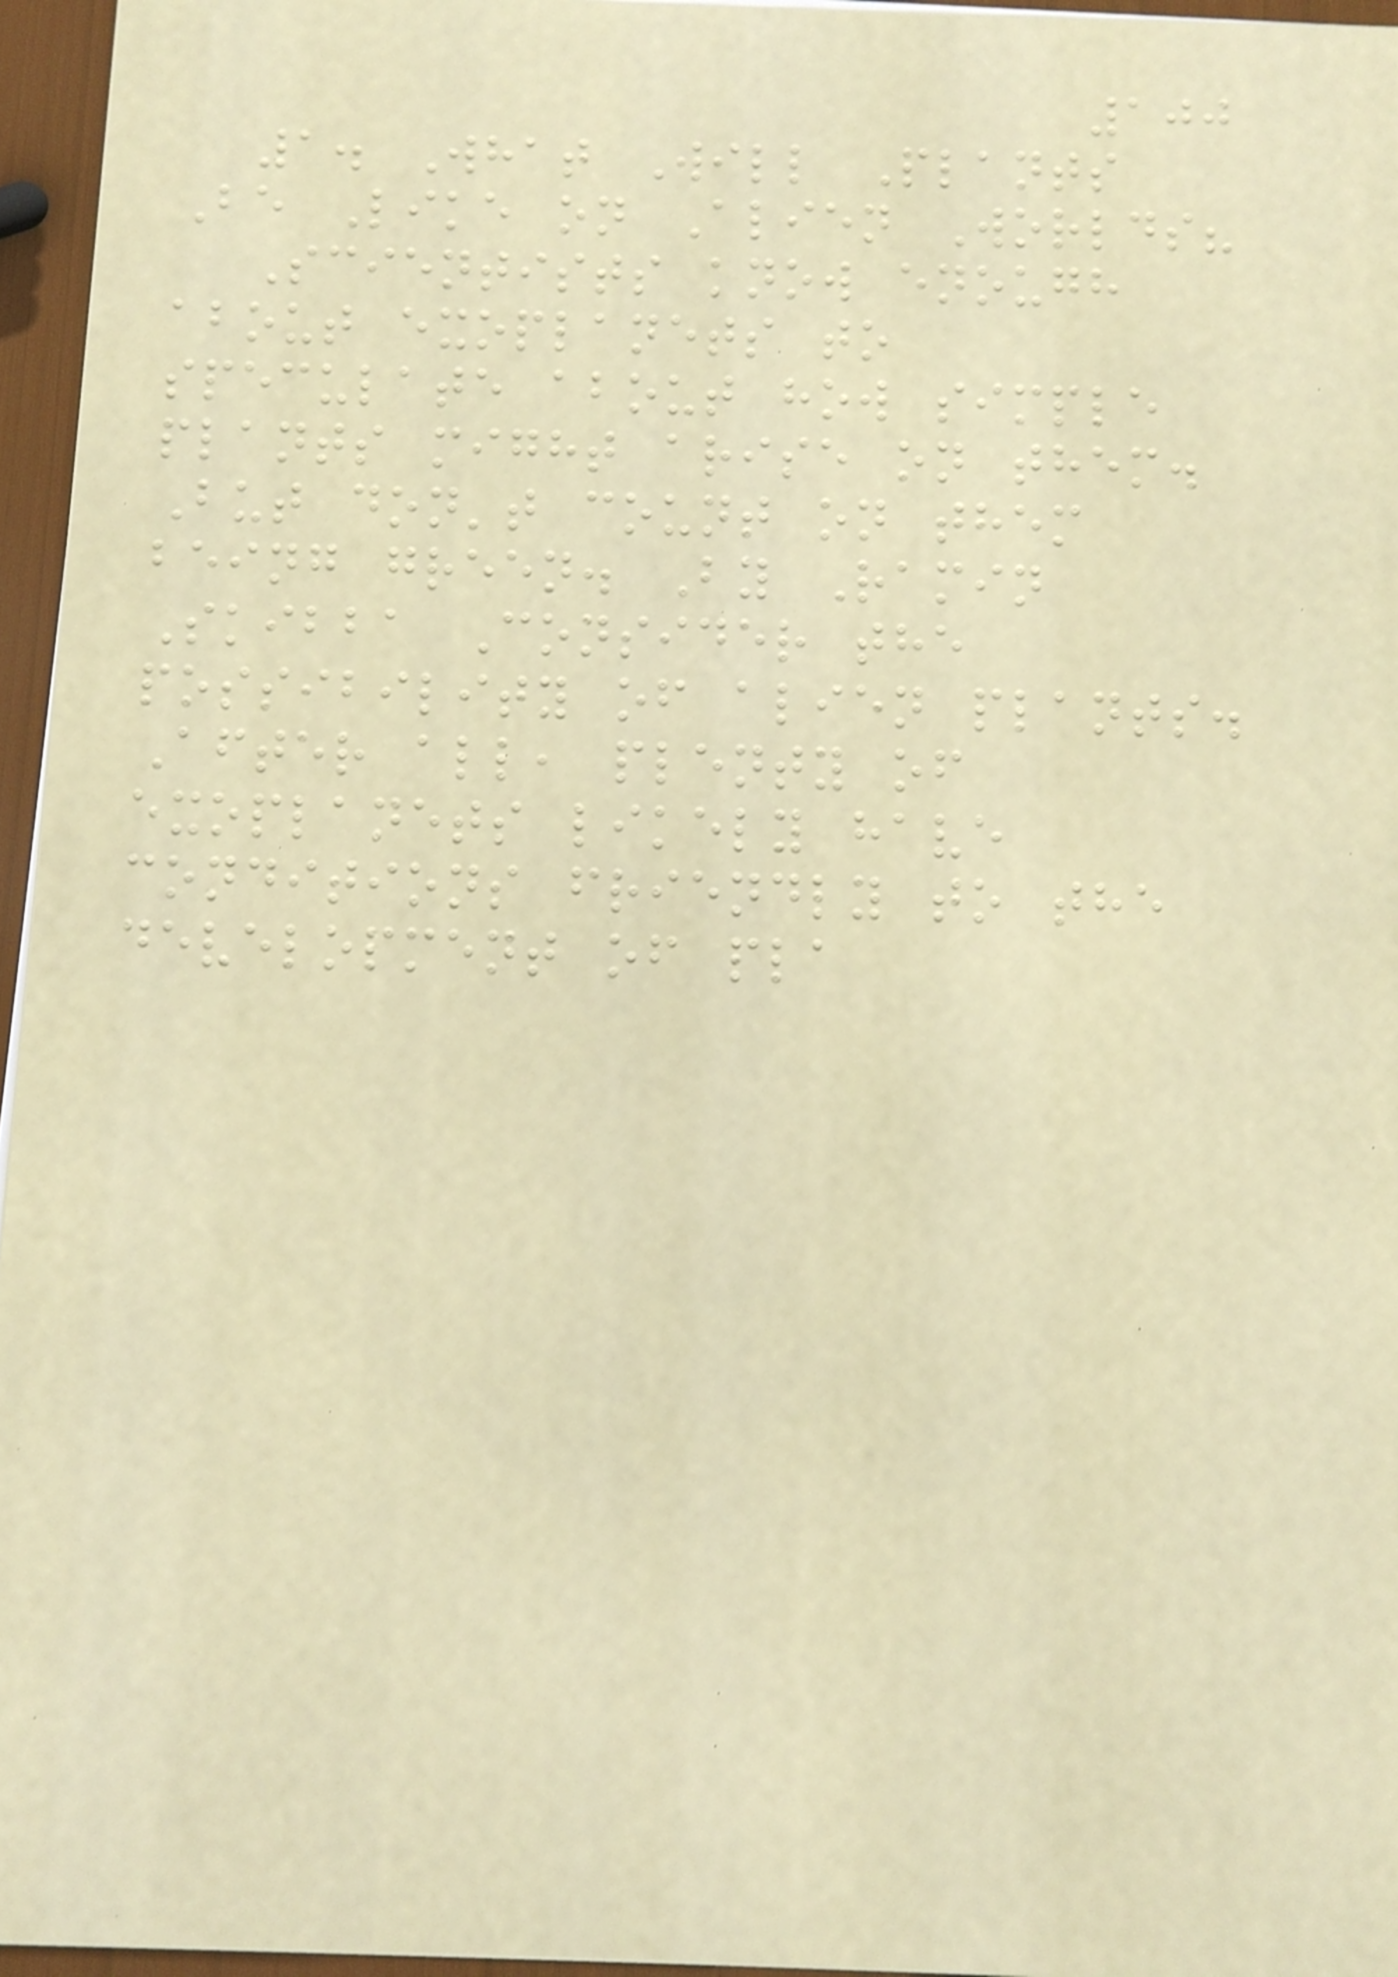100
1. What Will Plants
Be Like on Alien Worlds?
Scientists know enough
about exoplanets to
speculate about how simple
plants might arise on them.
But don't count on them
being green. By Ramin
Skibba Consider the
possibility of alien plants.
After all, plenty of
exoplanets likely have
conditions friendly to the
development of pla
